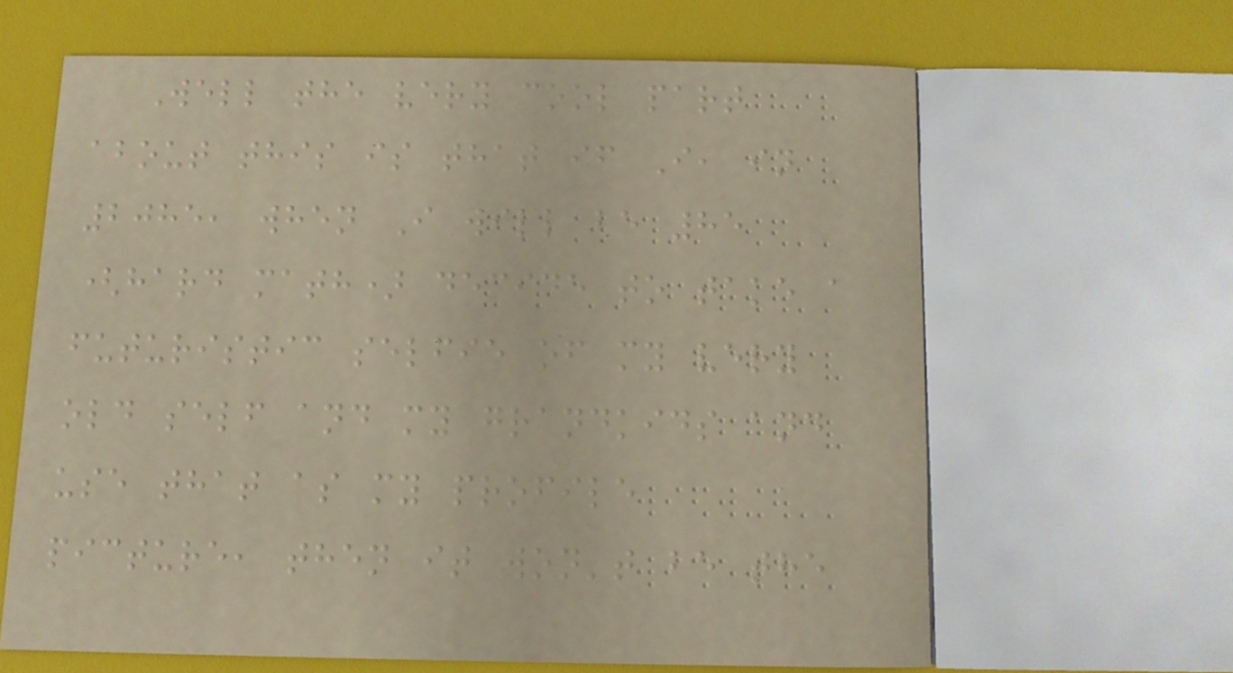Well the very cool part
about this is that if I, in
2085, when I will be 85
(hard math) decide to take a
futuristic selfie of my very
old self and my grandkids and
use that as my profile
picture, then it won't be the
